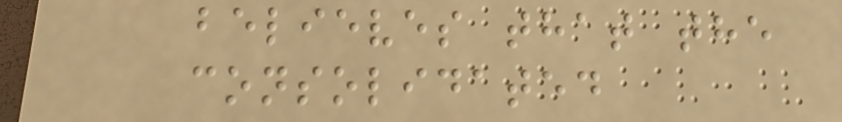believes that the
consolidated
